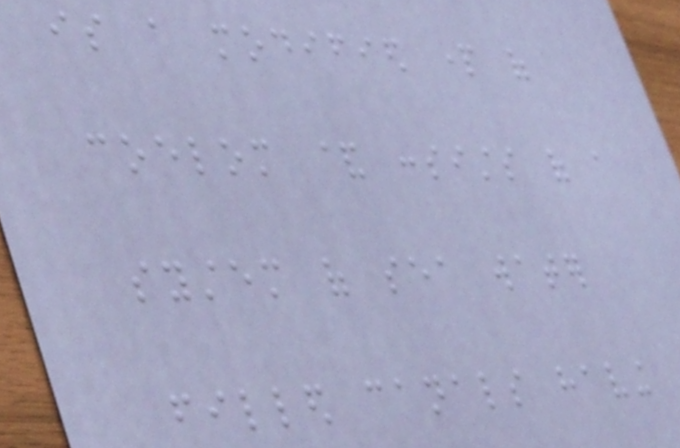is a modified part of
coelom & consists of a
system of sea water
filled canals having
